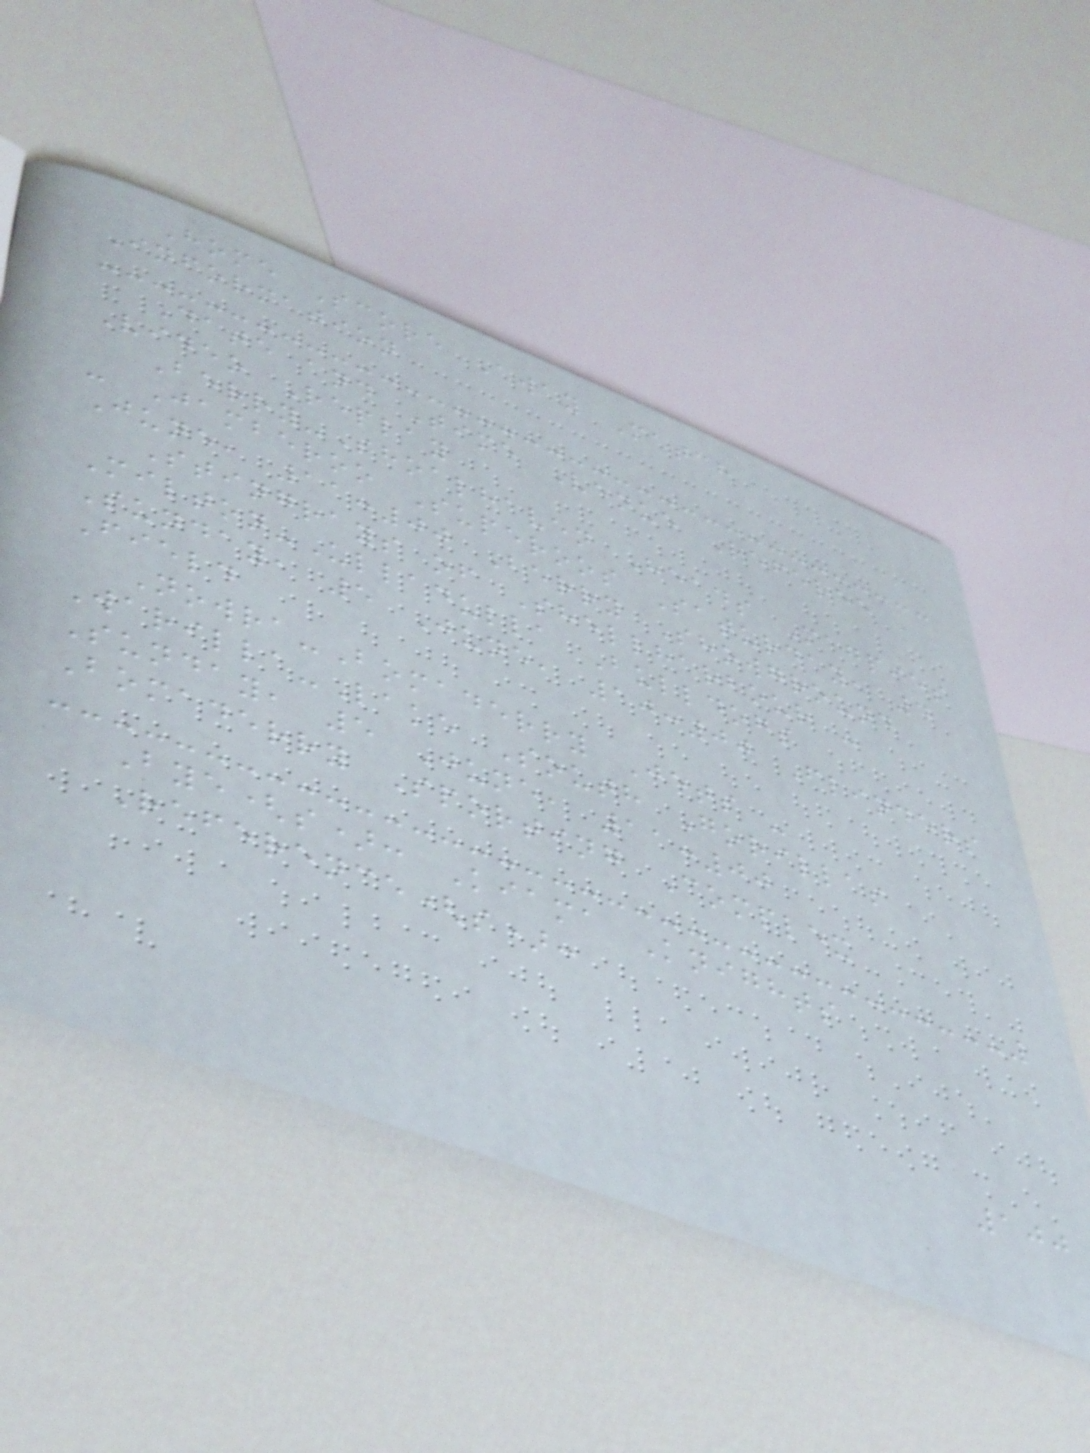Home Score Away Match
Information
Date and Time Venue Referee
Video Replay
Berry-Shoalhaven Heads Magpies
- Jamberoo Superoos Saturday, 4
June, 11:00 Berry Showground
Stingrays of Shellharbour -
Milton-Ulladulla Bulldogs
Sunday, 5 June, 10:00 Flinders
Field
Nowra-Bomaderry Jets -
Warilla-Lake South Gorillas
Sunday, 5 June, 11:00
Bomaderry Sporting Complex
Bye(s): Kiama Knights
Reference(s):
100
